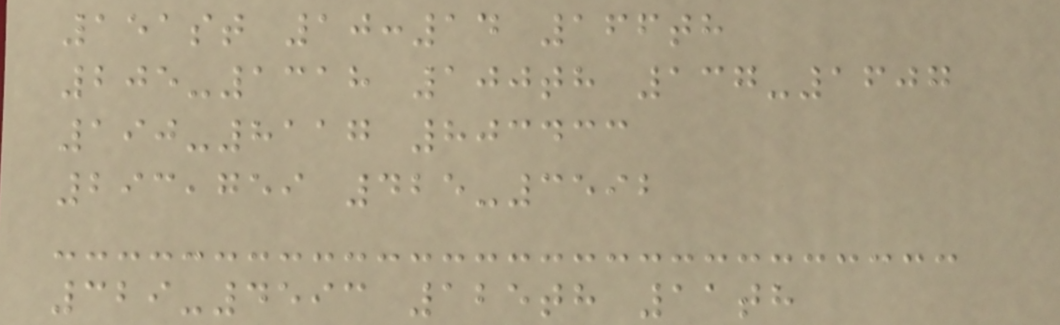151st 10:14 166th
205-1318 100th 137-1607
190-8117 803433
293,759 425-3592
329-4593 125th 11th
